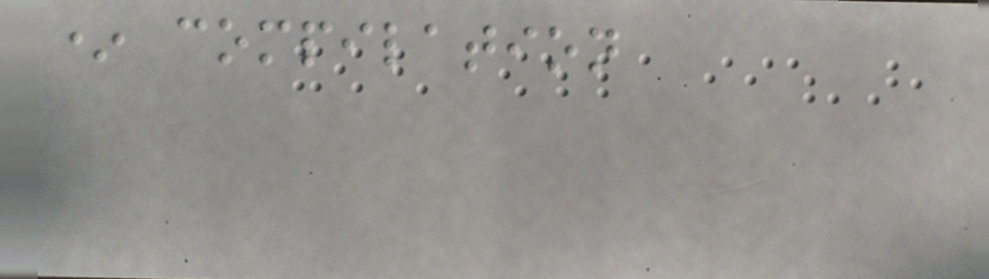* compilation
